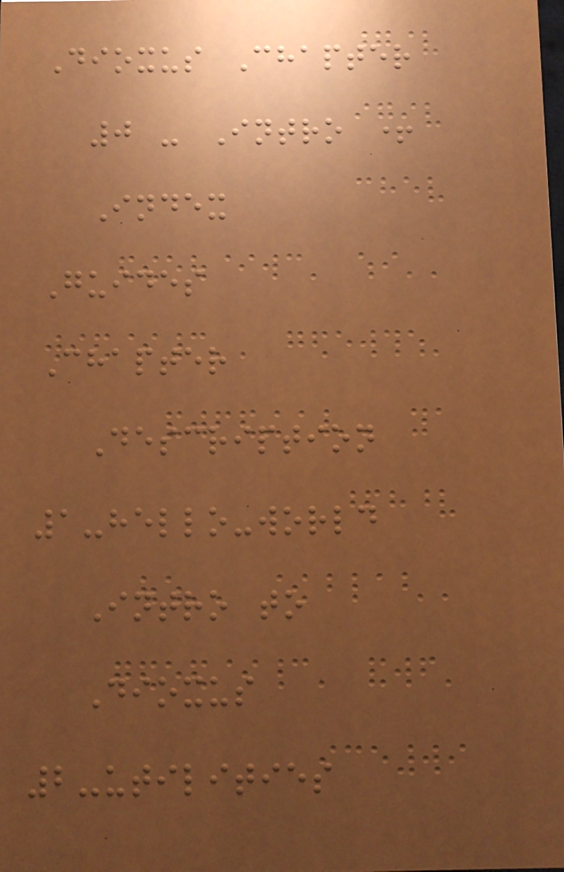Dioxus Chapter
0 - Intro +
Index
Guides
Chapter
Description
1-hello-world
Intro to
Dioxus
2-utilities
